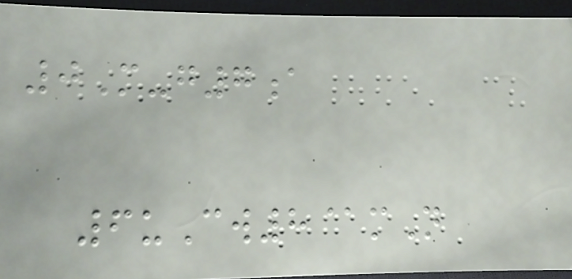0M-g7a
6uCw8@mN
